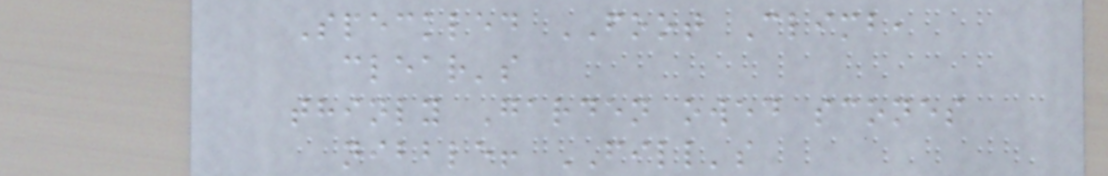Speckled FOOT Climb,
clear's
thinly Garden owed scones
nibble! FILL's
